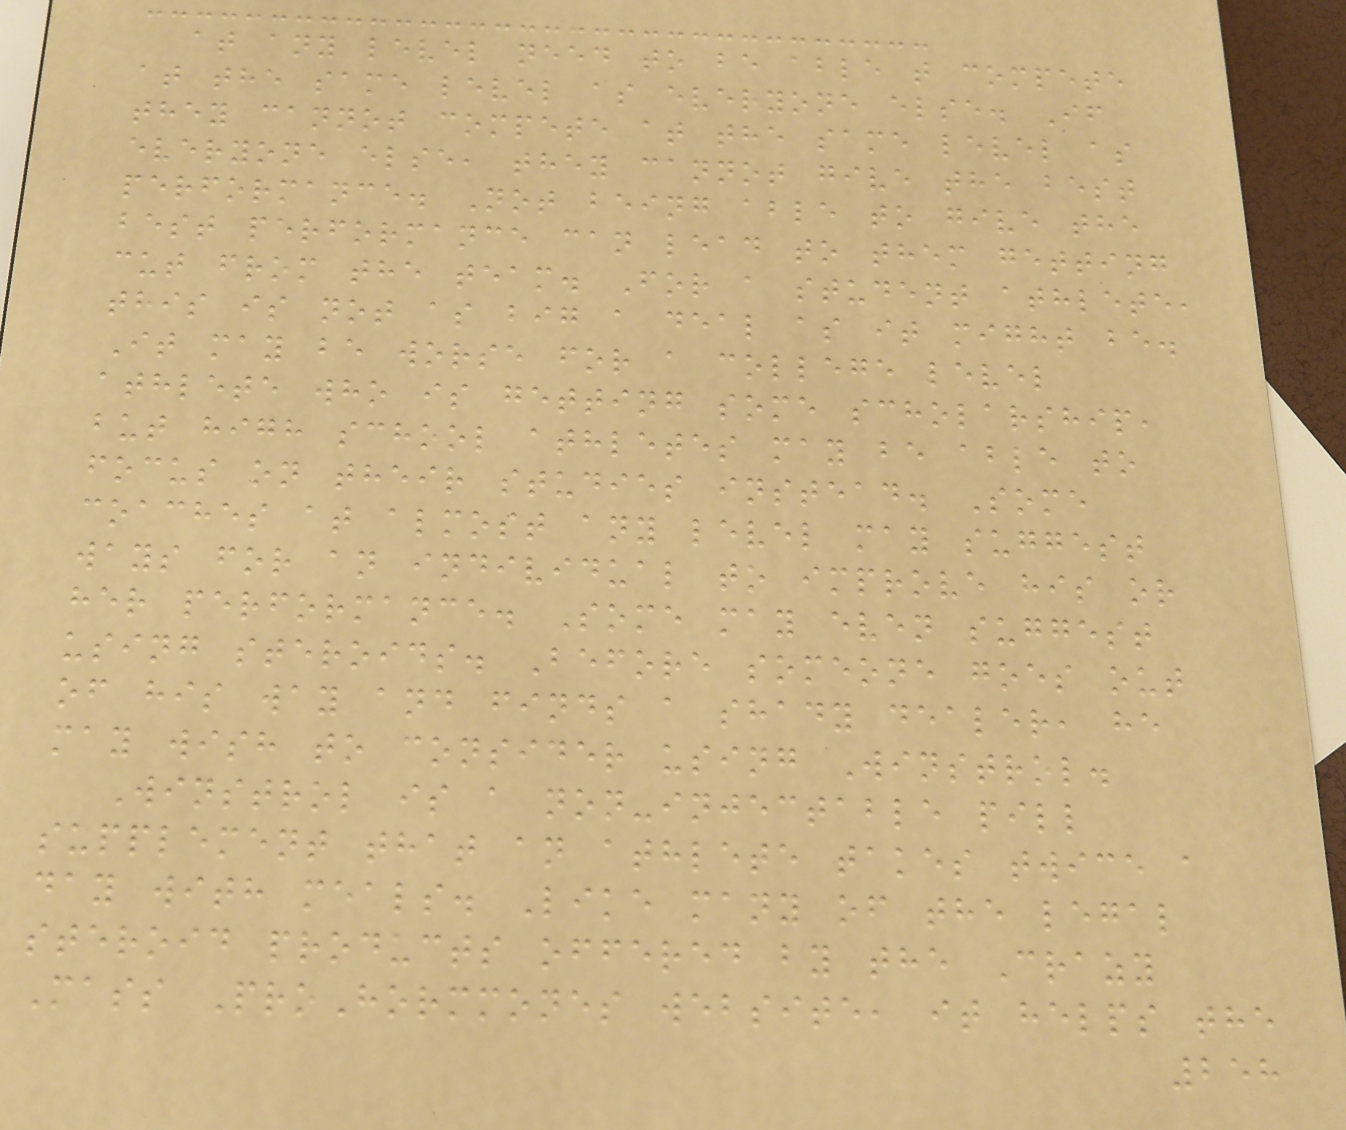at any level need to be able t compete
at the same level as everyone else. If
they cannot compete at the same level as
everyone else, they cannot give the best
performance. Not being able to give the
best performance can lead to them getting
cut from the team. For a student athlete,
this is not as big a deal as it might be.
It may be worse for a college level
athlete who is getting some scholarship,
but high school athletes may be able to
focus on their studies instead. Some
coaches at almost any level may suggest
ways for an individual to improve his or
her performance. Some may even suggest
using steroids. Before someone goes out
of his way and finds a shady dealer, he
may wish to consider using Winstrol.
Winstrol is a non-injectable pill
supplement that an athlete takes twice a
day with meals. Like many of the legal
steroid products offered by the Crazy
Mass ProHormmones website, it helps the
258
